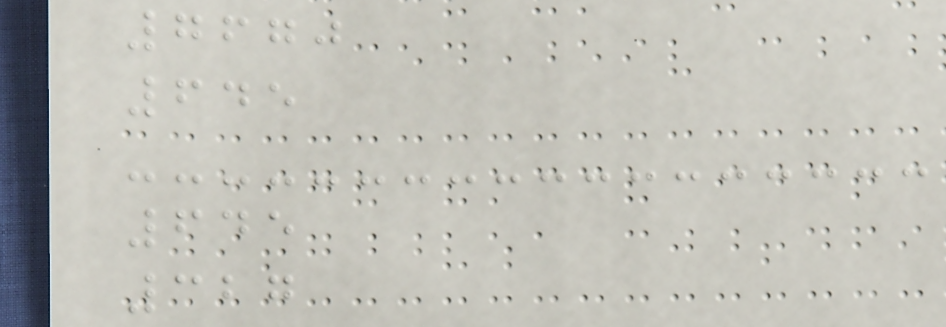7670
645
645
327
